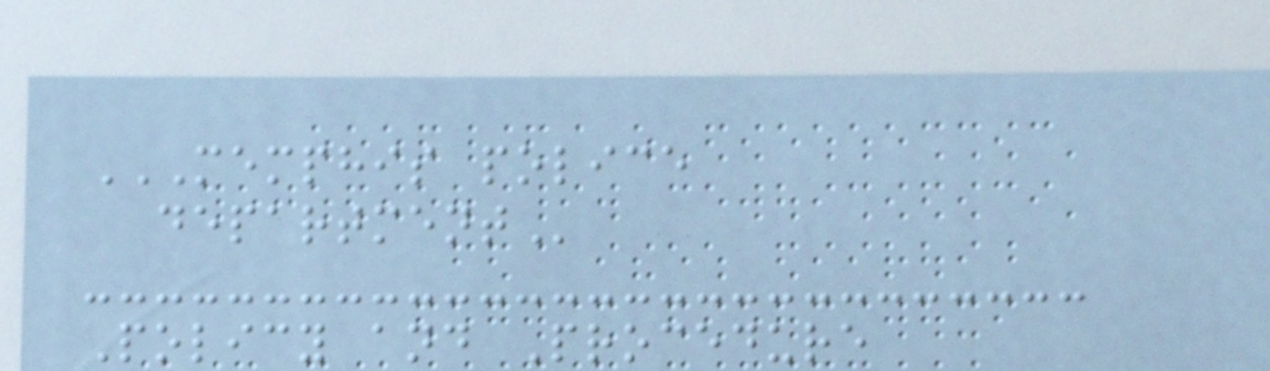MEMPHIS POLICE
DEPARTMENT
Policy and Procedure
